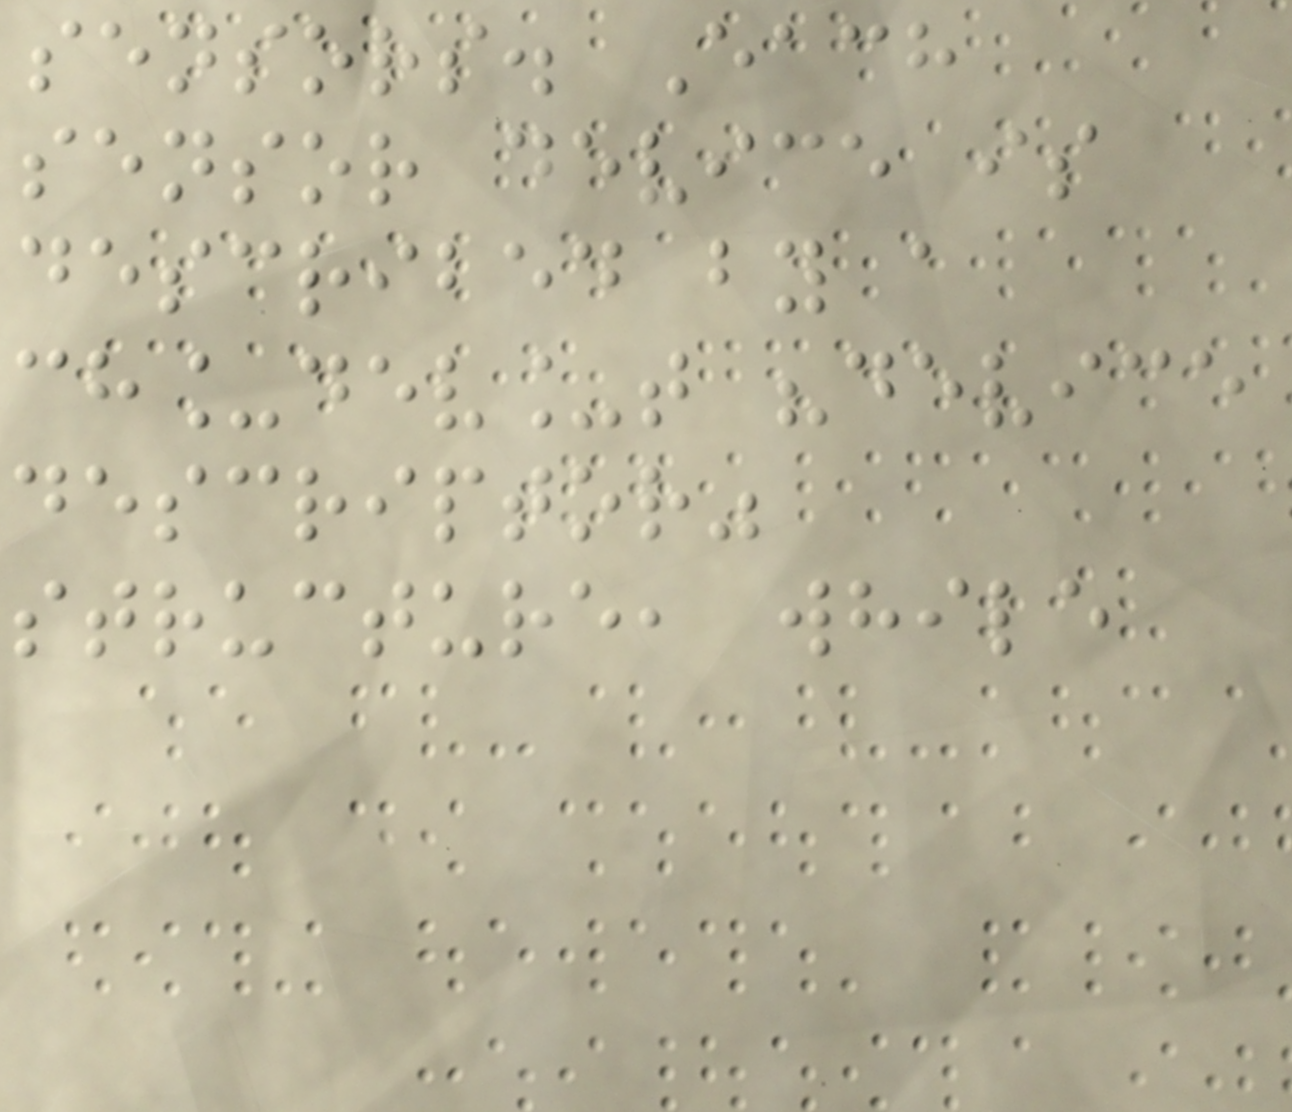sensors. Each
sensor device is
described by a
ch_dev_t "device
descriptor"
structure, while
